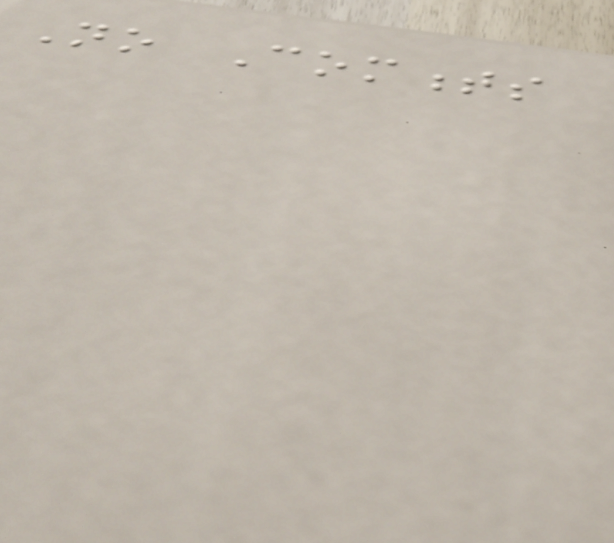No Comments
